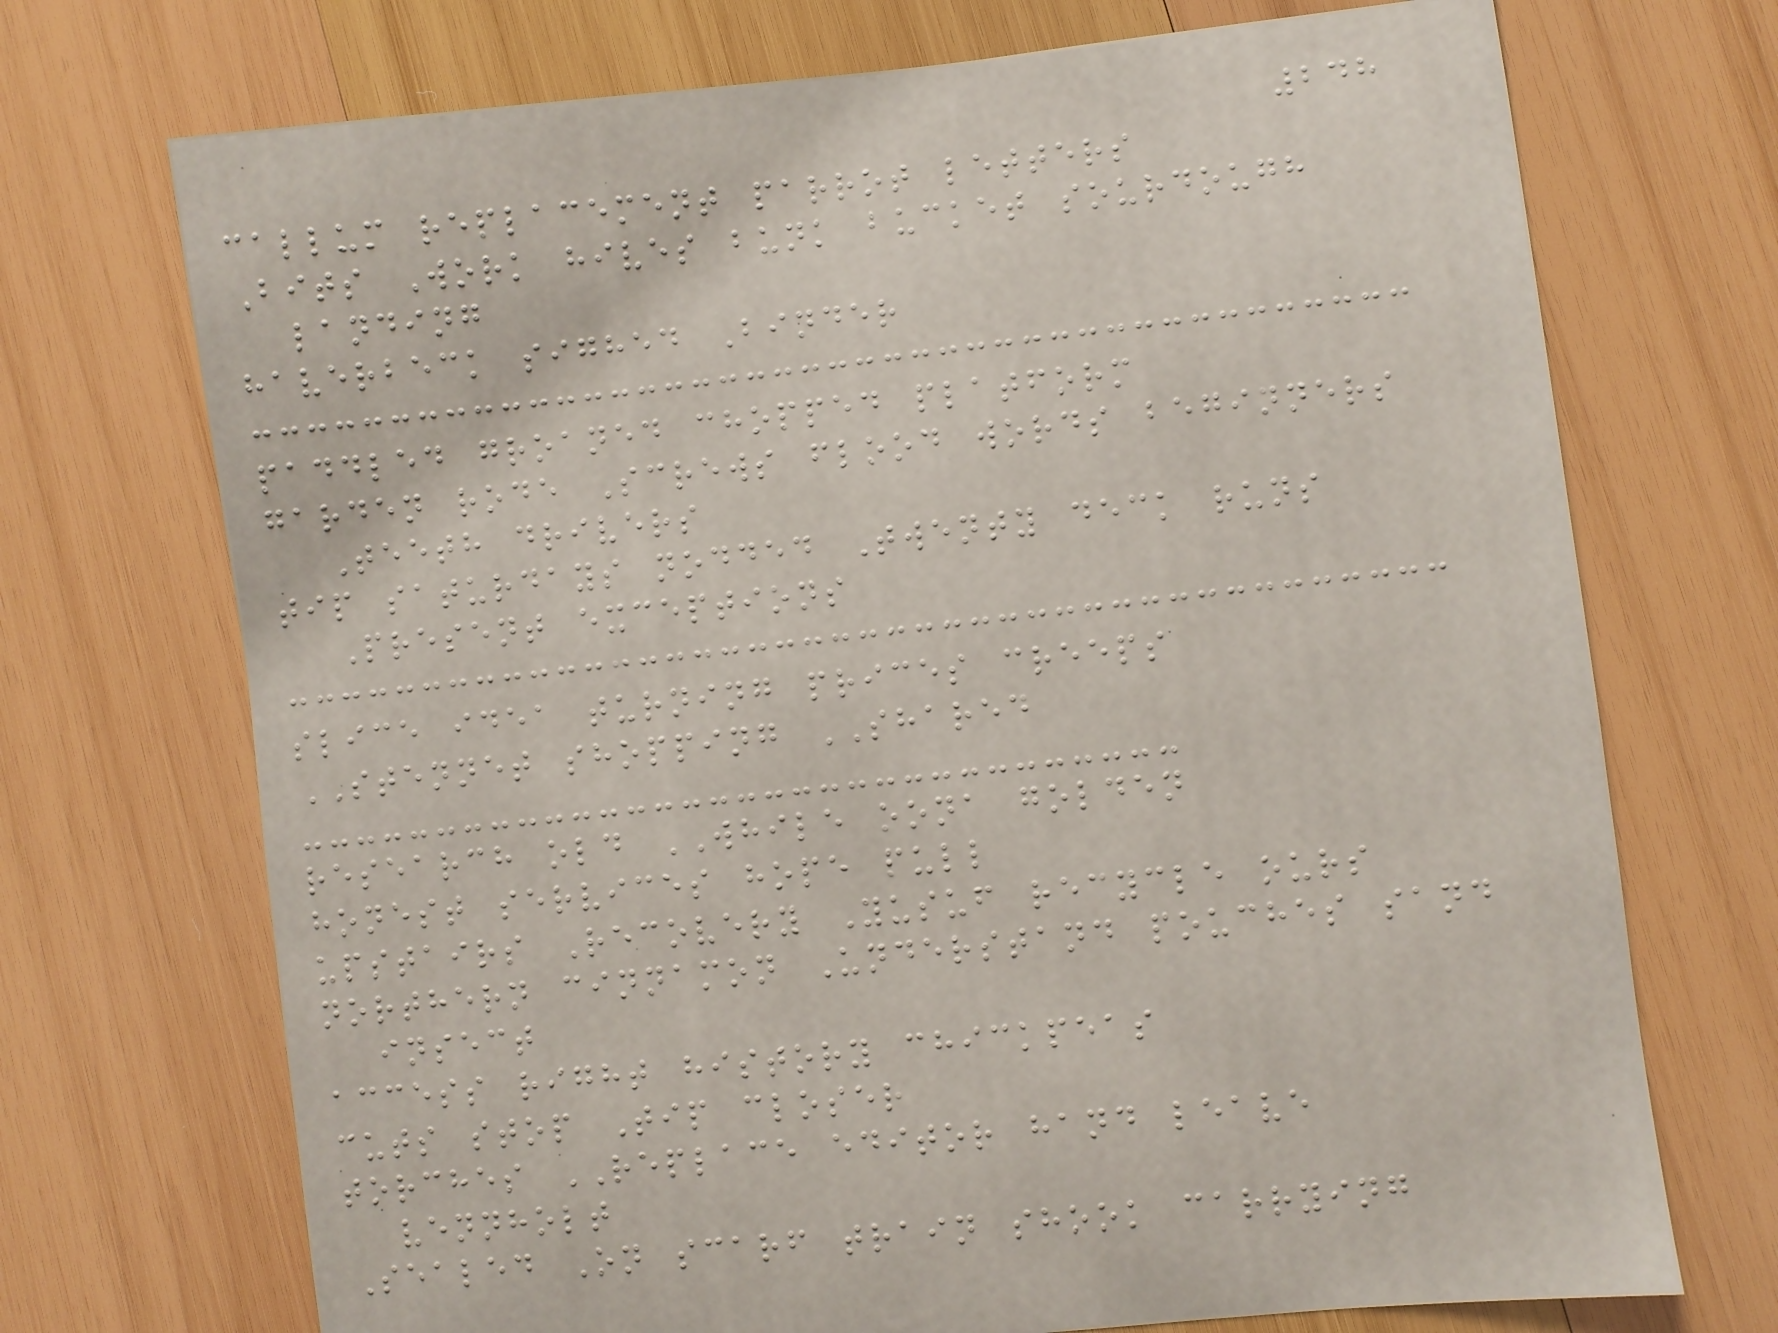248
callum replacement parrot letters
Bits Work hives bunk bucket sourdough
landing
haverbeck sighed Binder
paddled groaned chopped platform
garden rode Screws flood words beginners
Teeth drivers
tip saturdays nodded Twenty deck runs
Present exceptions
slice idea turning prices creeps
STENNET shopping SHARED
research old WHILE oona golden
honest services hope pull
upstairs Recovery Yusuf recycle ours
northern cinnamon Understand pouches sand
insect
access right history chickpeas
cuts stop Tip closer
torches REPLACE editor hand leave
vennholt
Sealed On scarf train shook carrying
